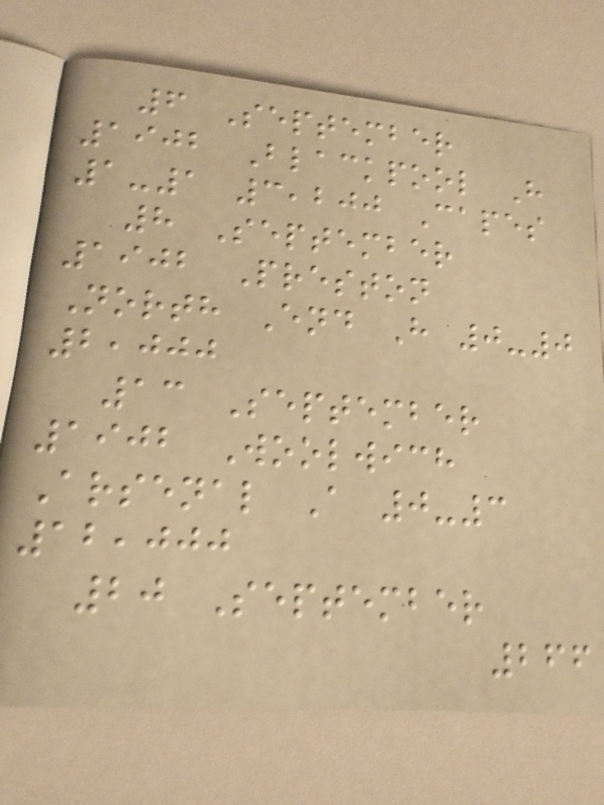6 September
1902 Blackpool H
1-1 3,200 Capes
8 September
1902 Preston
North End H 0-0
2,000
13 September
1902 Woolwich
Arsenal A 0-3
12,000
20 September
266
